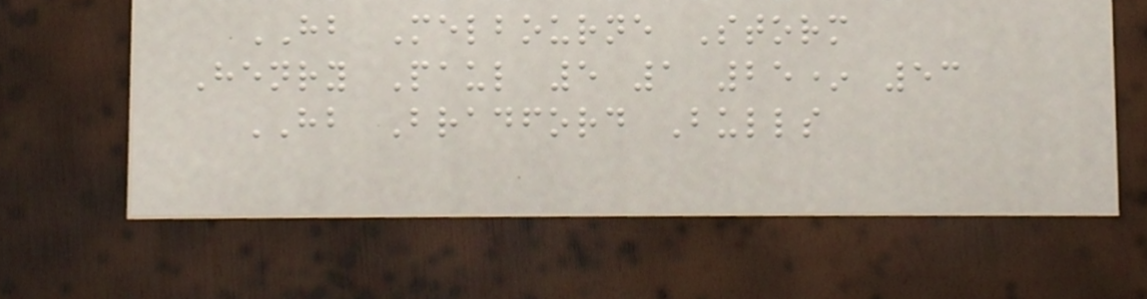HB Melbourne Storm
Henry Paul 5 1 25* 53
HB Bradford Bulls
